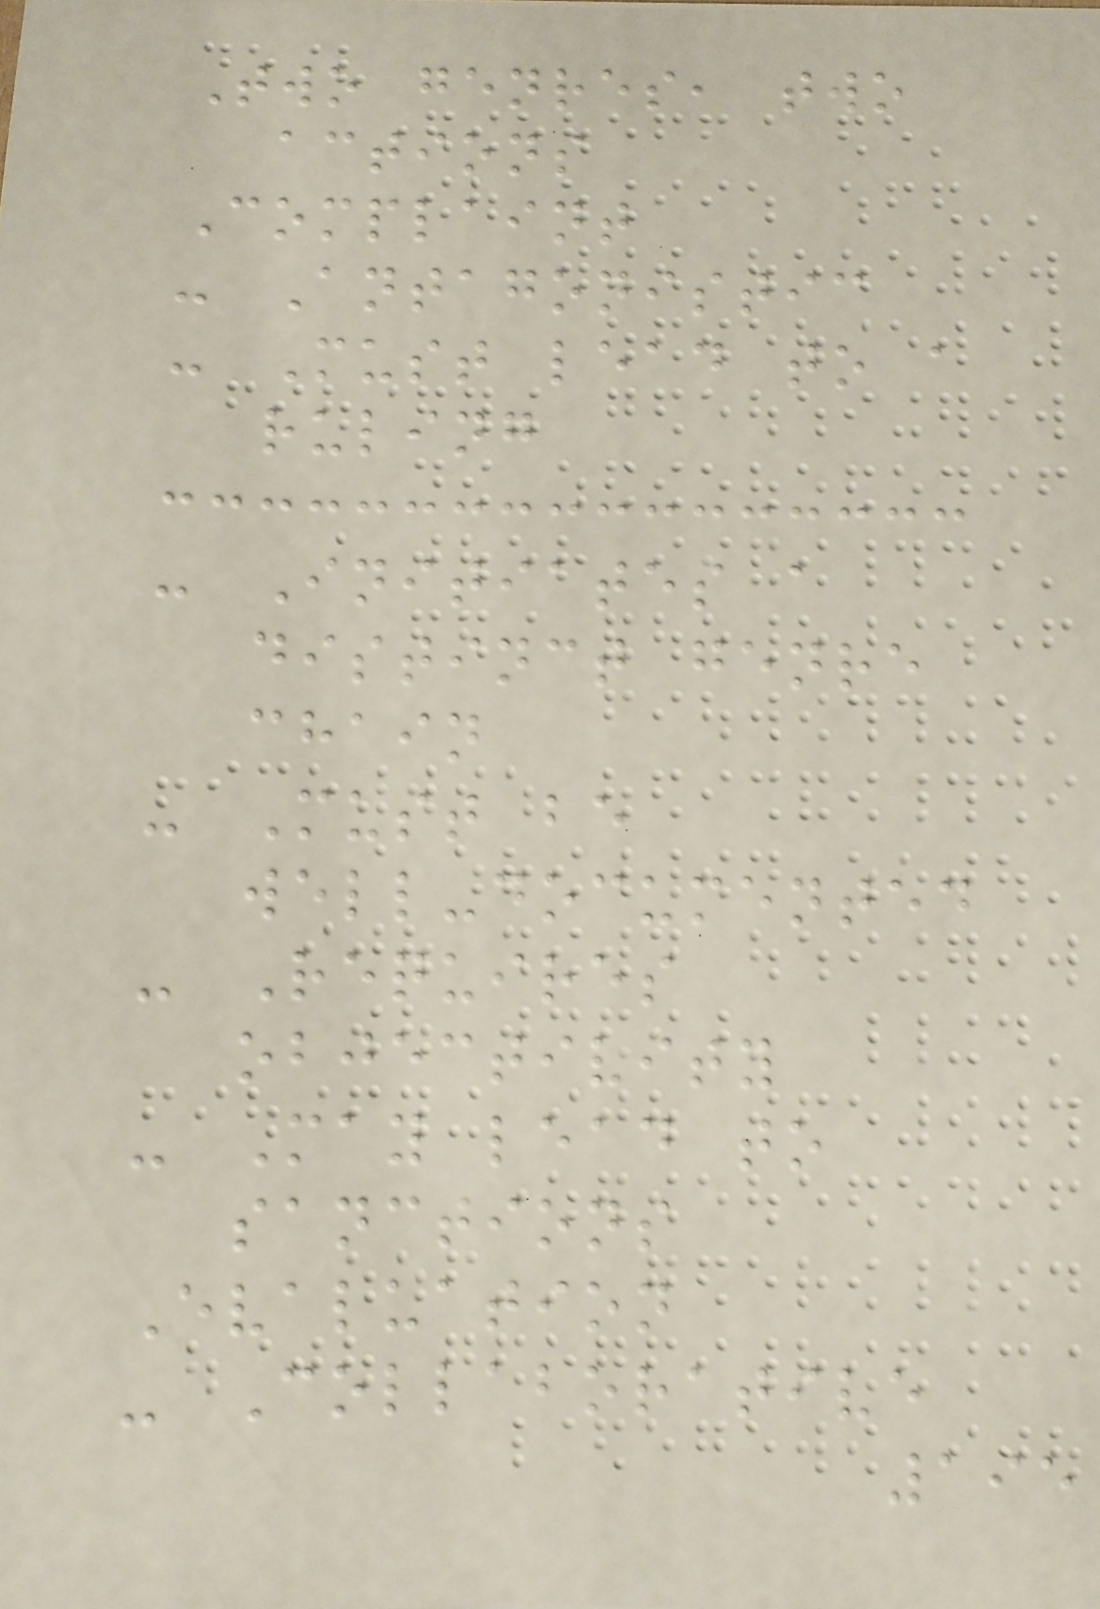Two genres, two
actions
Complaint
- Antagonistic
- Must lead to a
ruling
- Initiates a
distinct genre
chain
- Must be
well-documented
- Requires
objectivity
- May lead to
sanctions
Evaluation
- Collaborative
195
